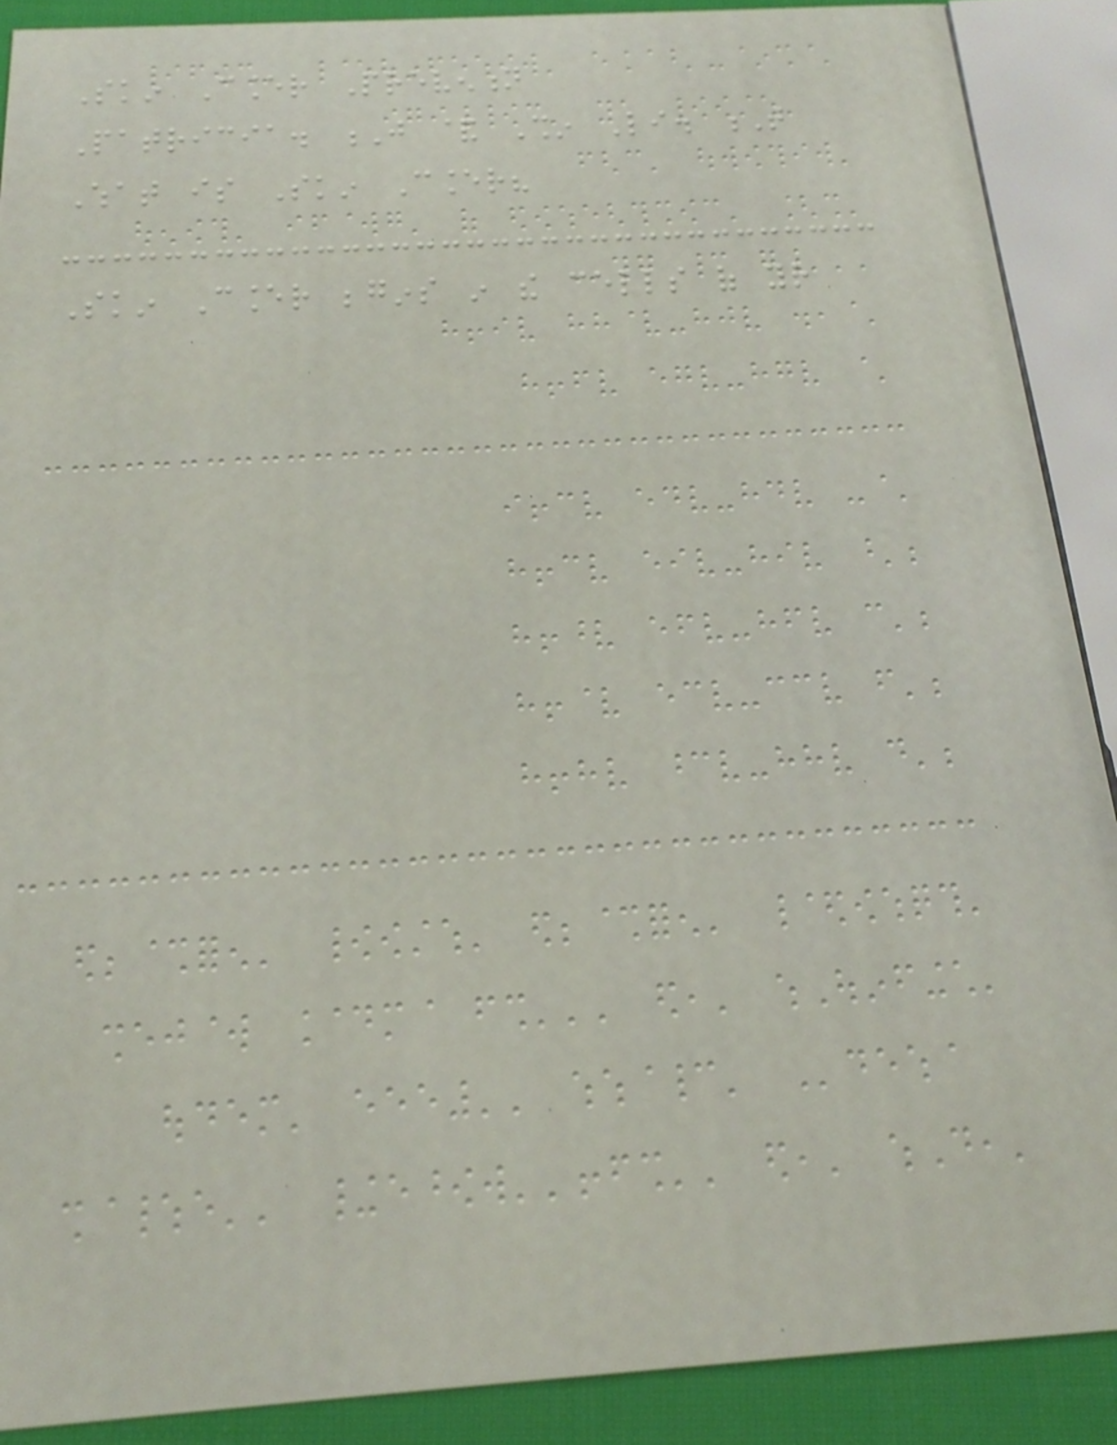Skin Cancer Prevention
Patricia. J & Shin Li. T
What is Skin Cancer?
Skin Cancer begins in the cells of your
